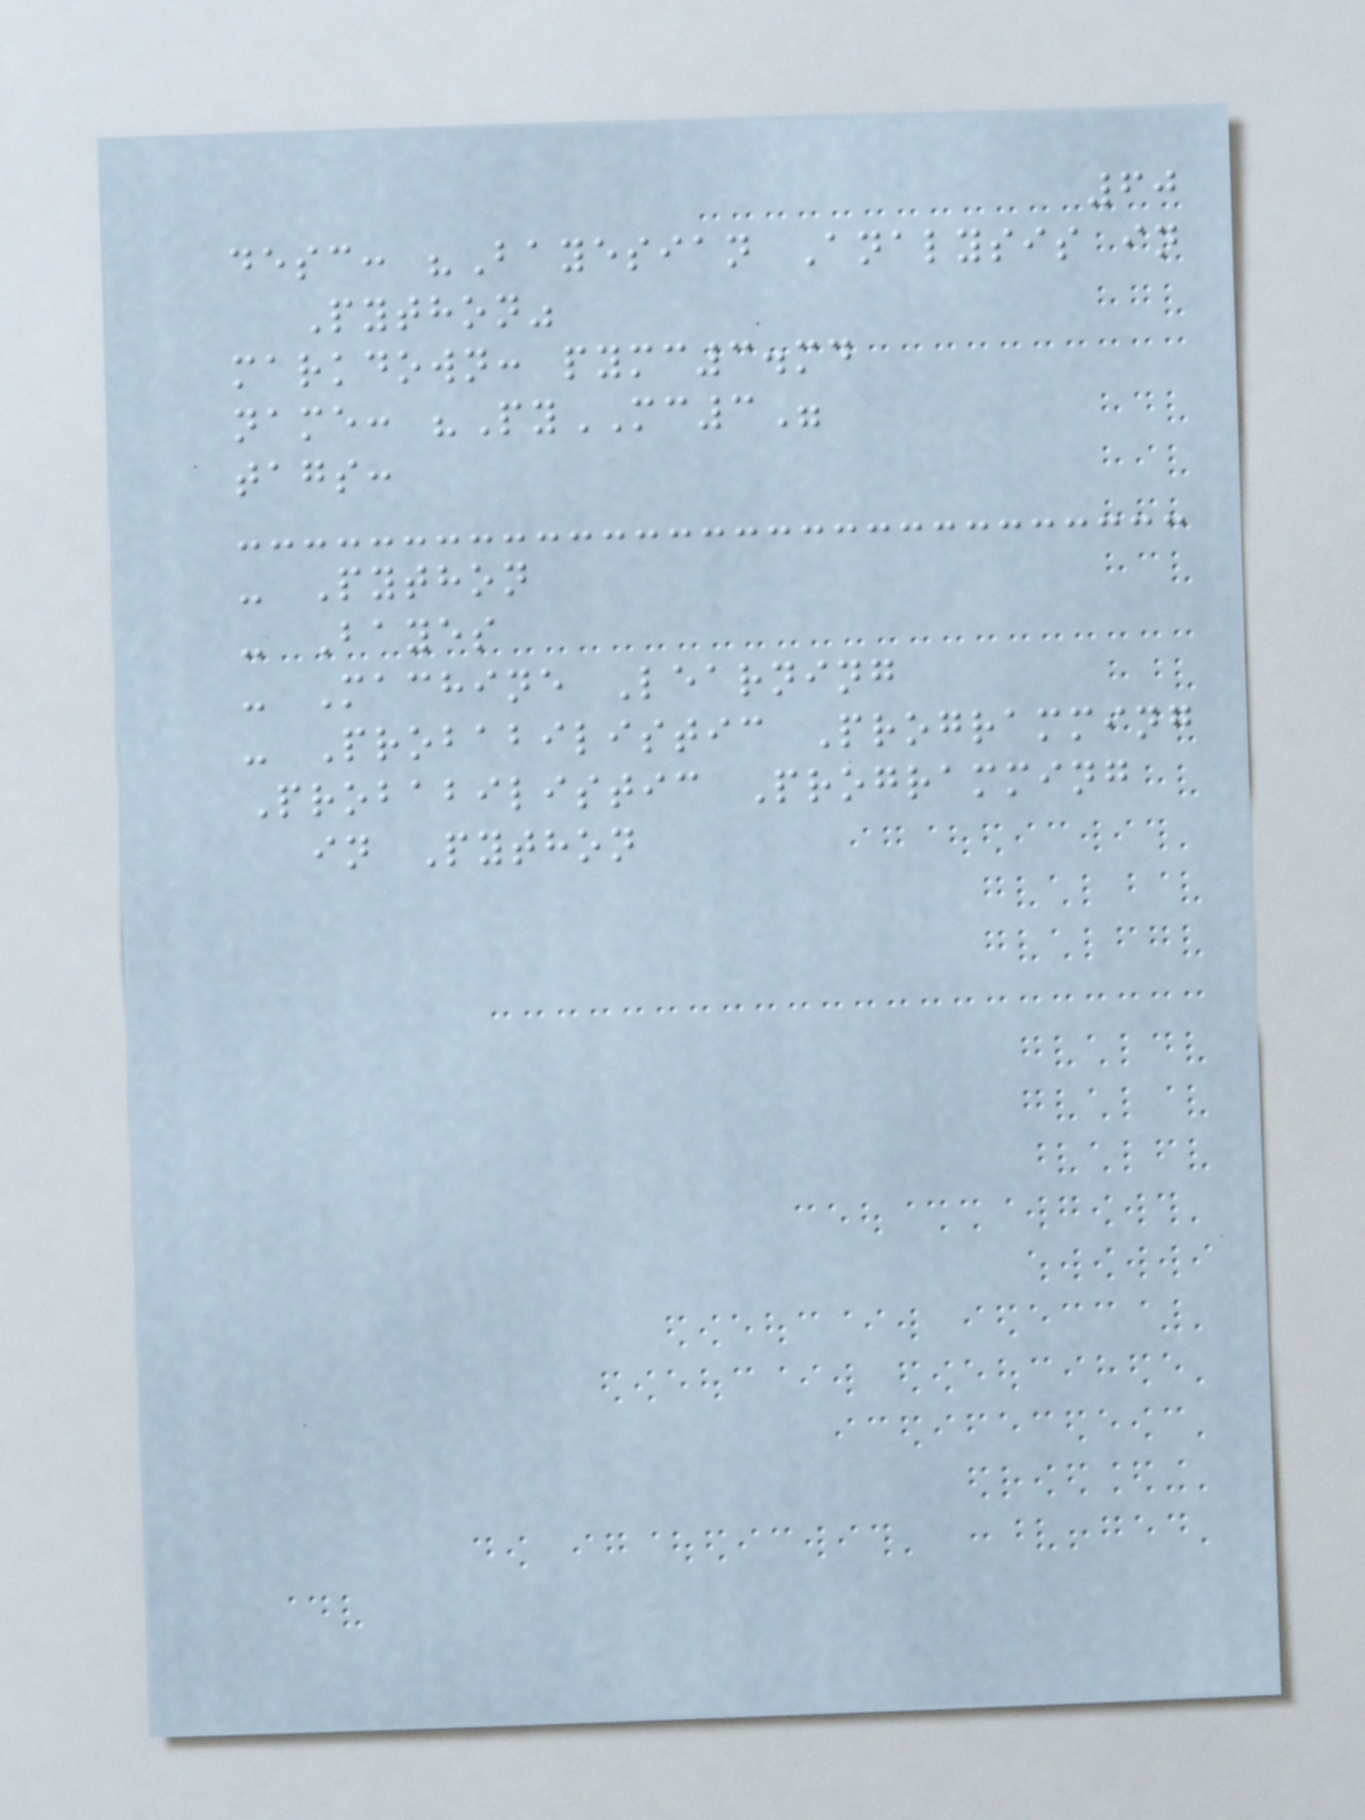60
desc: "Bayesian Analysis in
Python"
markdown: pymc3.md
name: "PyMC3"
tags:
- Python
- Bayes
- Machine Learning
- Probabilistic Programming
Probabilistic Programming
in Python
